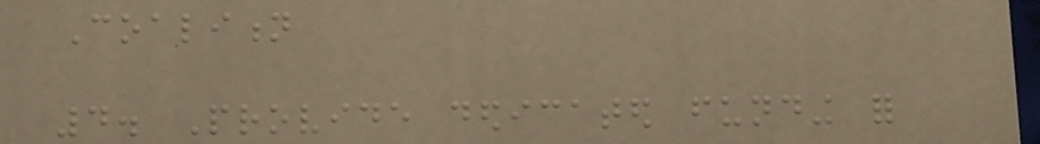Coalition
4. Provide dedicated funding for
